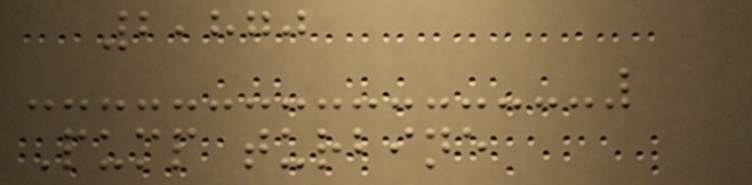2,870
Pump turbine
